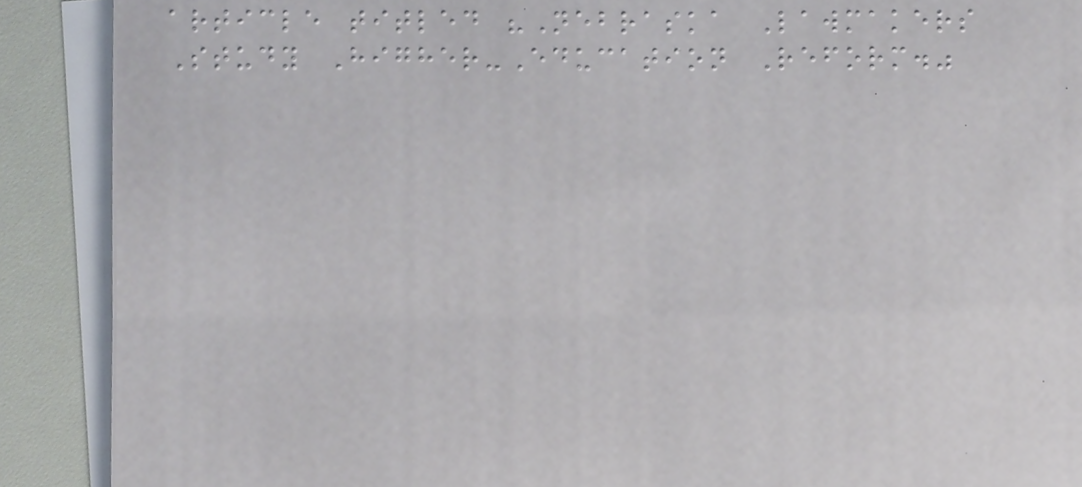article titled "Nebraska Lawmakers
Study Higher-Education Reform."
